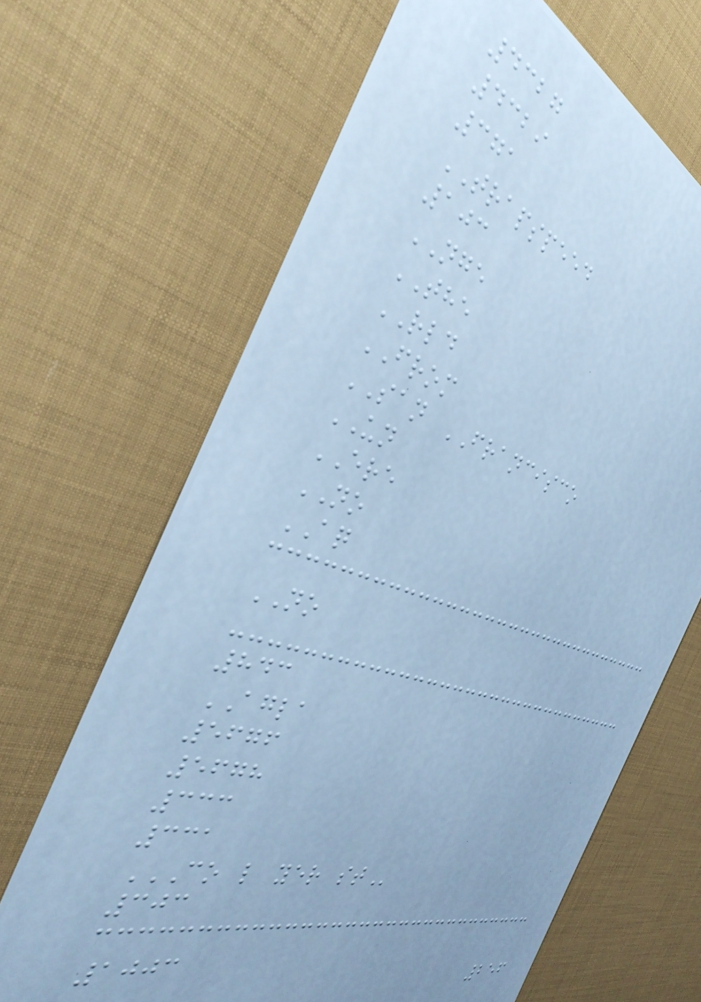4327
4329
371
TRAPSPEED
103
NGE
THE
RLD
FROM
SAN FRANCISCO
UN
ERE
NO
AQ
NO
843
AGLA
5676
5678
333
331
CO L YER ST
303
1003
256
